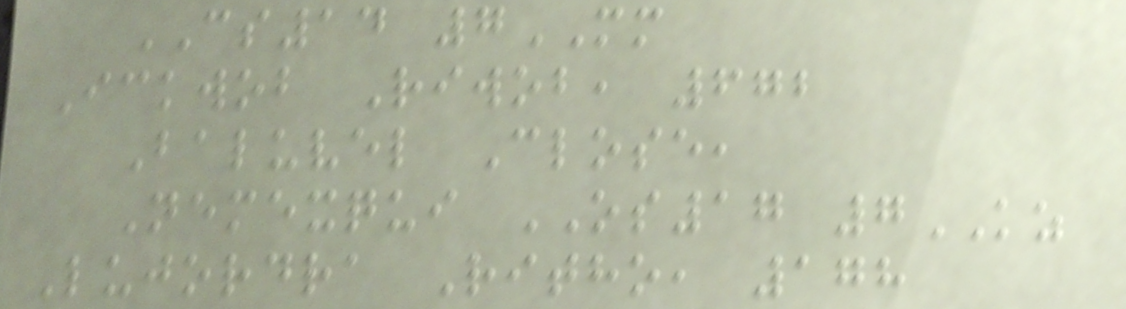CS14 7MM
Ickwob Riwob, 672
Baluvel Close,
Nemexqui OS17 7KZ
Lujordra Ritho, 178
